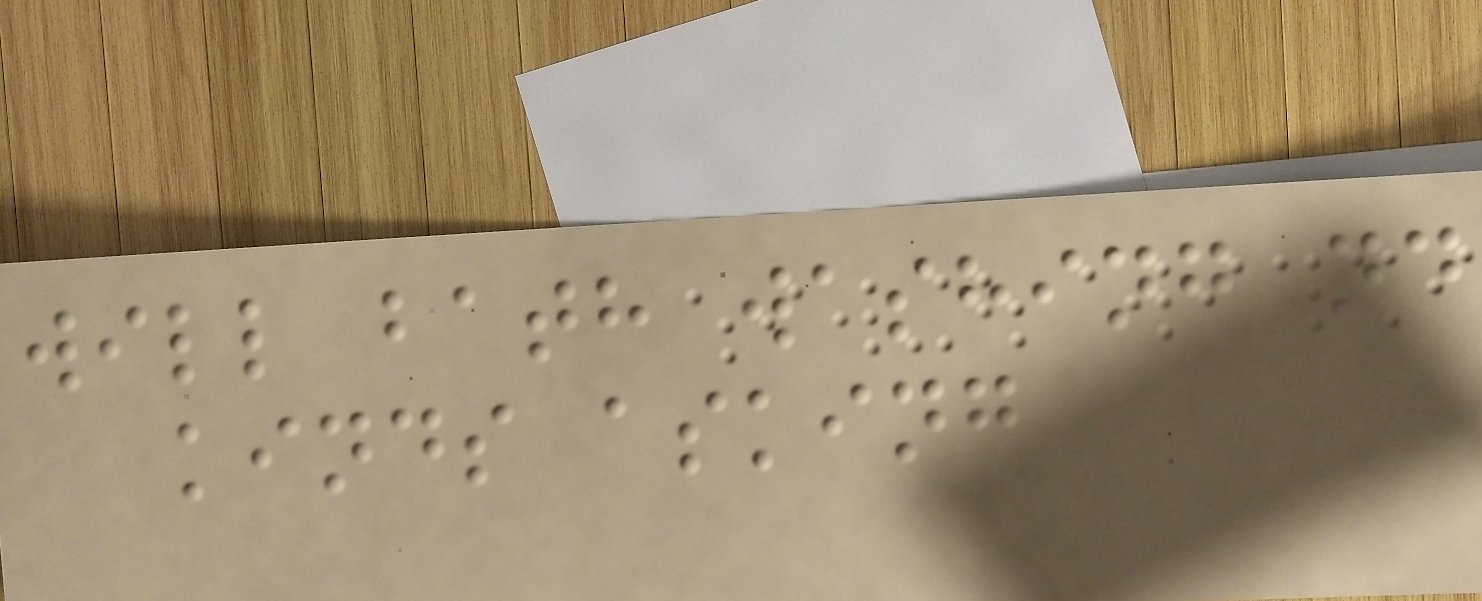will bath washing nd
kinds asking
